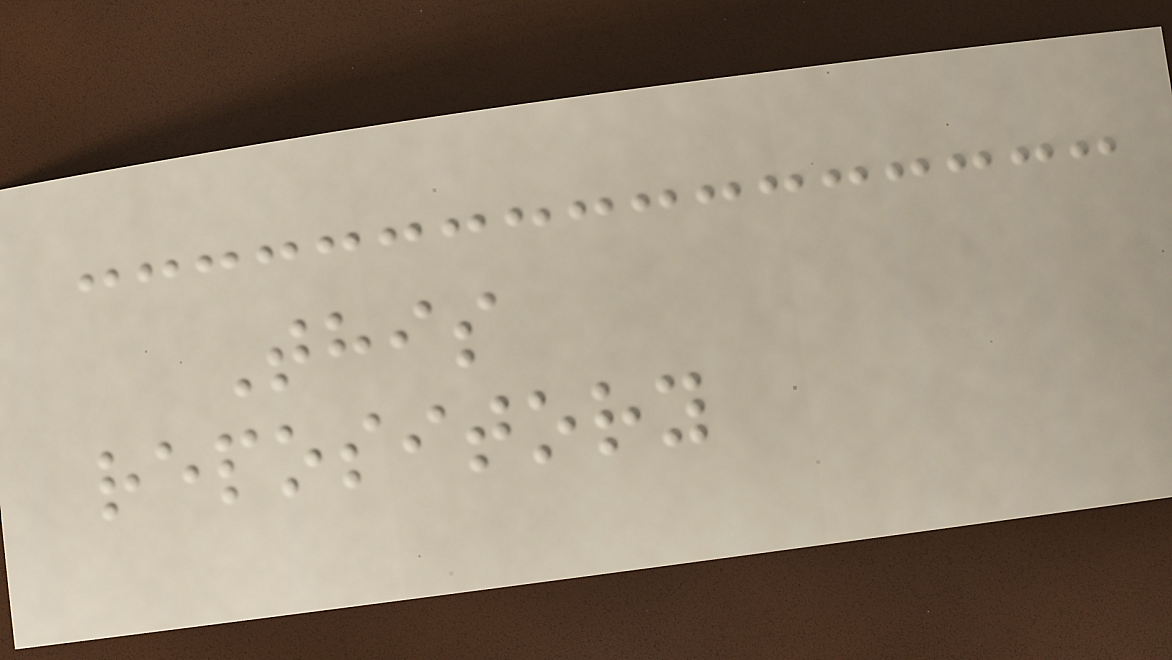This
repository
